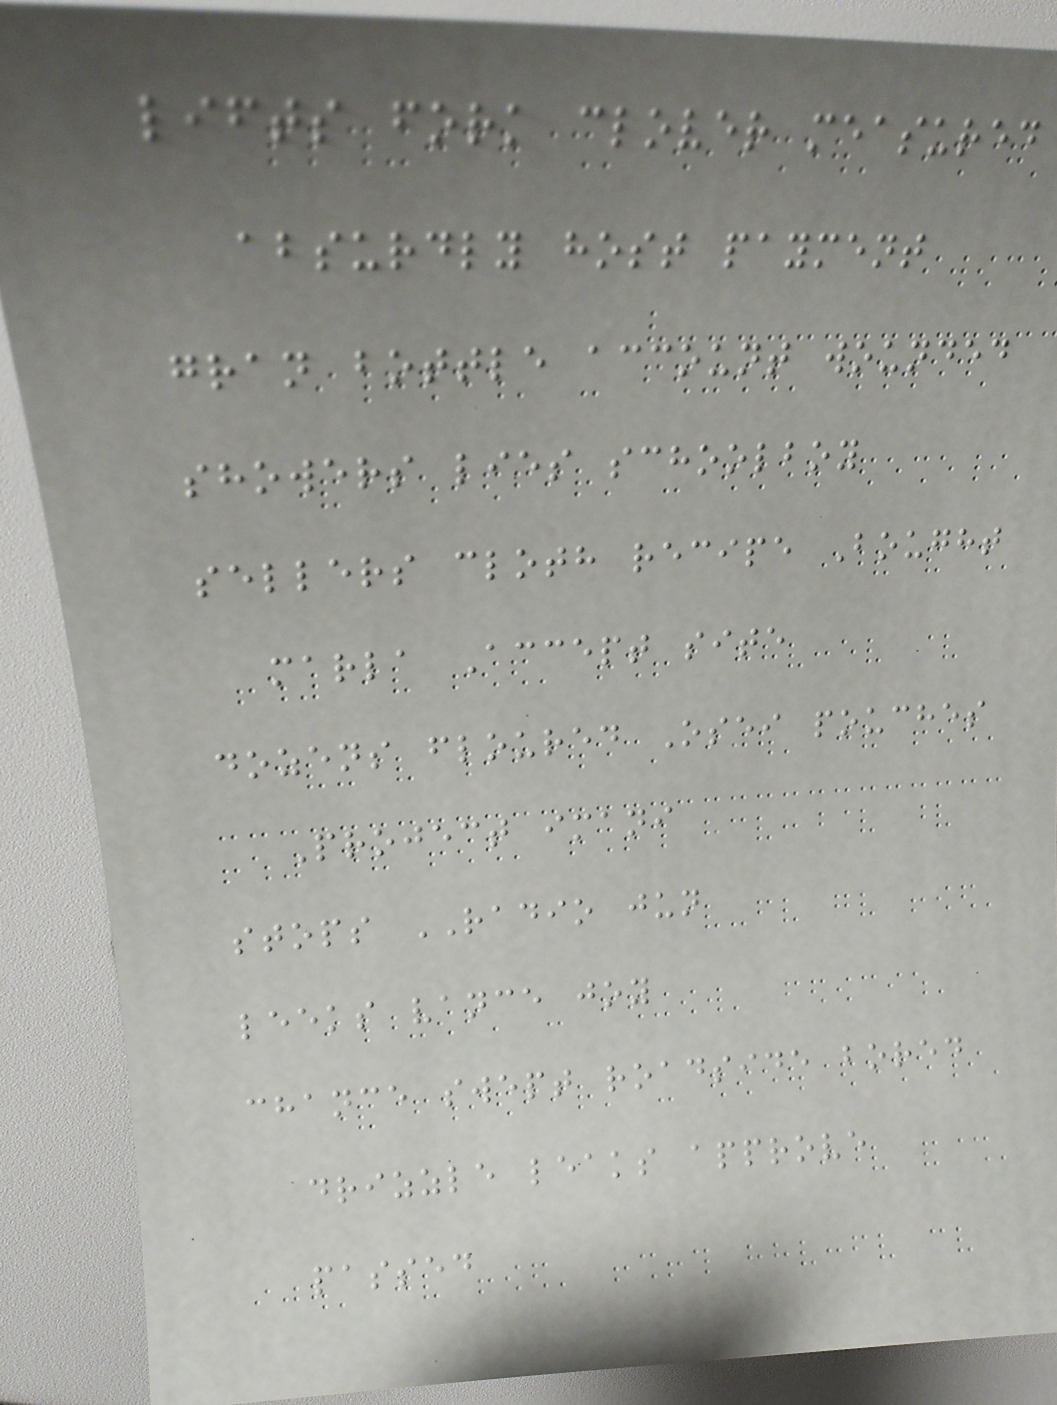lifts fork clover measured
absurdly host payment
gran bottle account wounded
showers lies schoolboy
sellers cloth recipe Bought
marla Accept site
dozens floured Osei pouches
Project imani
stops RADIO jun
leeks vance joy
chance swept roadside bored
drizzle leaks approve
passed
